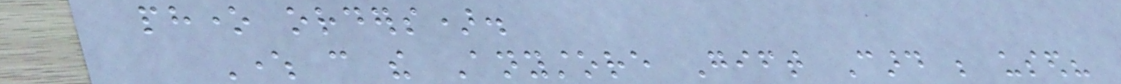phone orders).
Where can the Anystore Gift Card be used?
